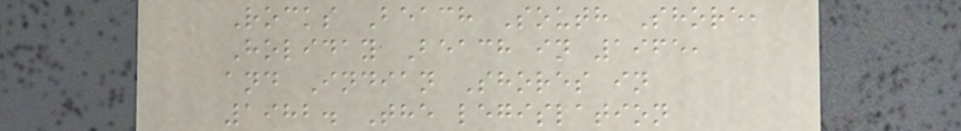Rocks Beach South Shore,
Holiday Beach in 1965,
and Indian Shores in
1982. The legislation
